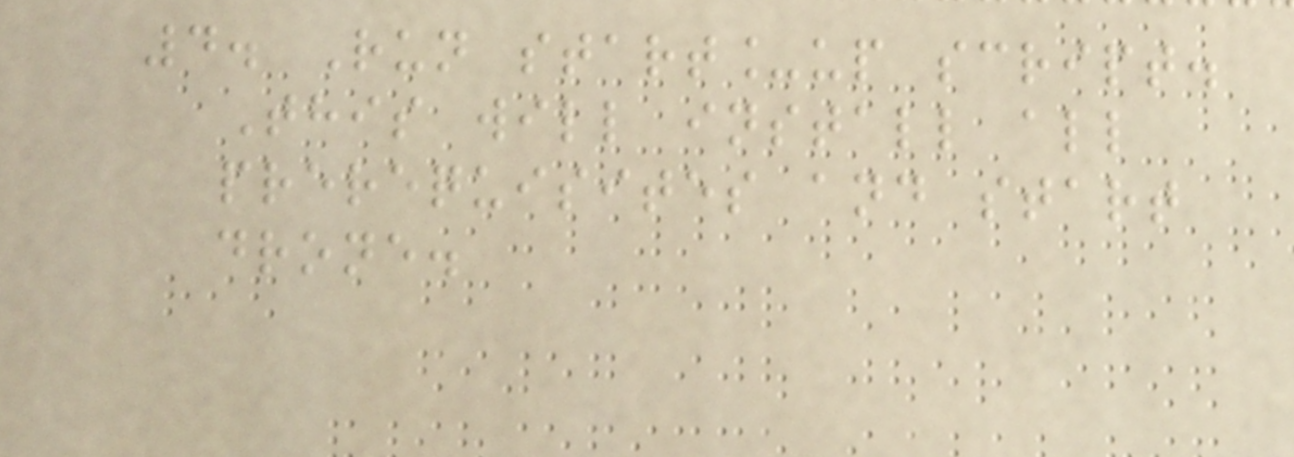4. Run start_up script.
This will install all
prerequisites and start
drone.
